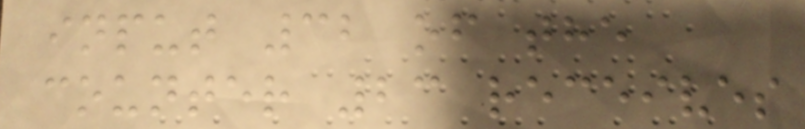input 32 of the
counter 23 receives
